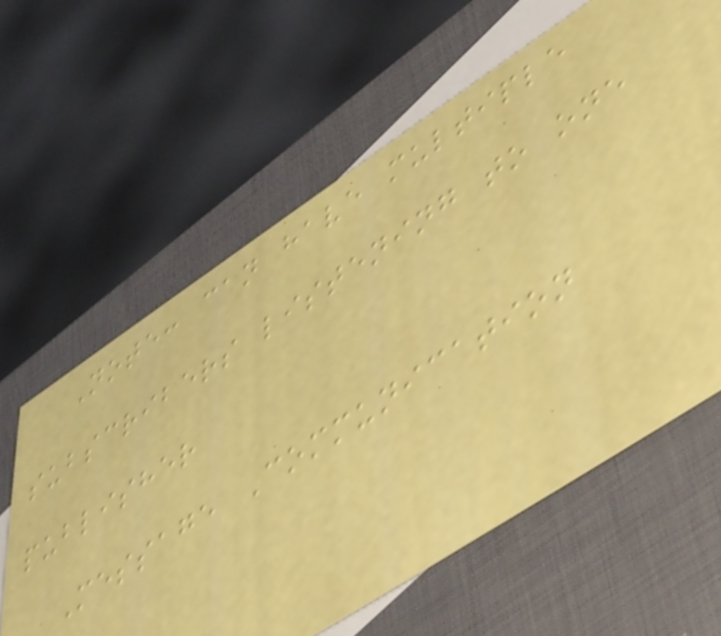Note: can have multiple
subscribers listening to one
publisher
Message Communication
